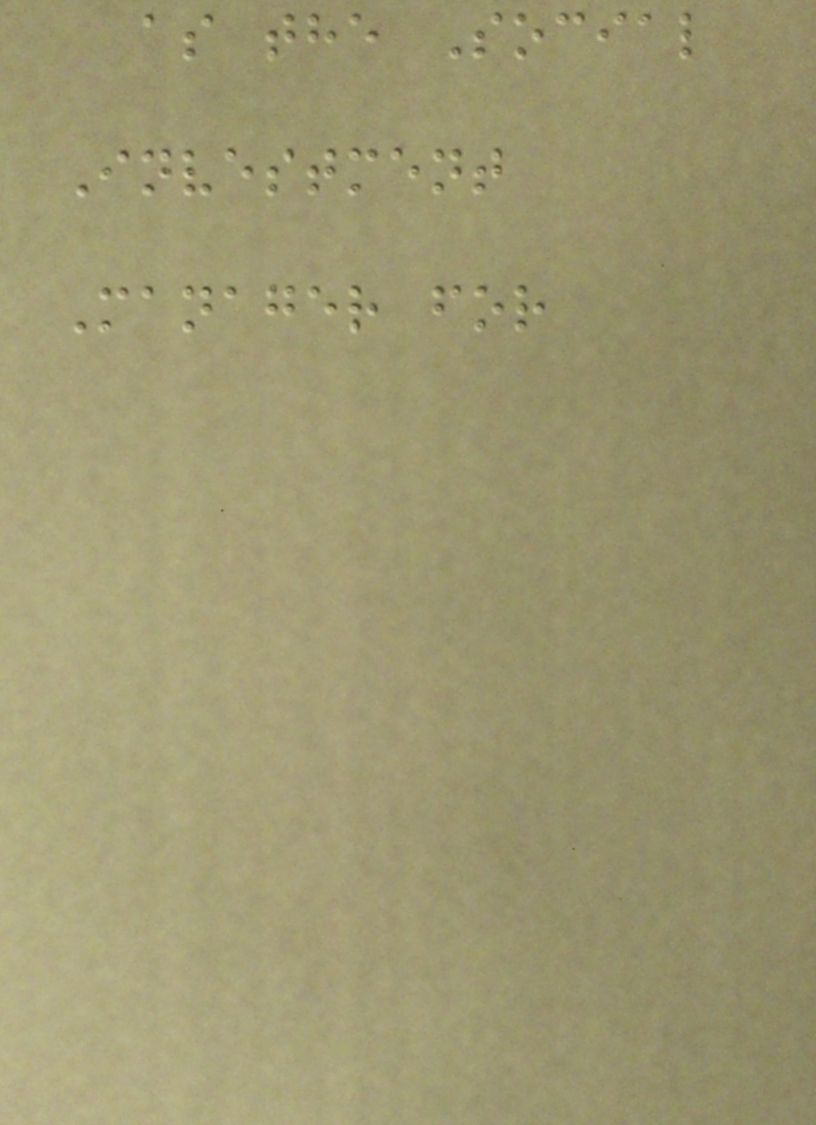as the Social
Investment
Manager for
